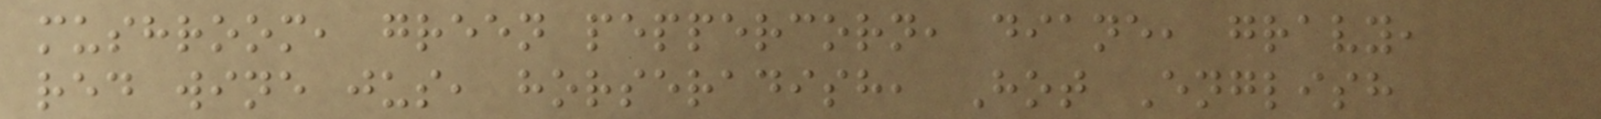mushroom, green peppercorn, diane, gravy,
red wine jus, horseradish, Hot English
